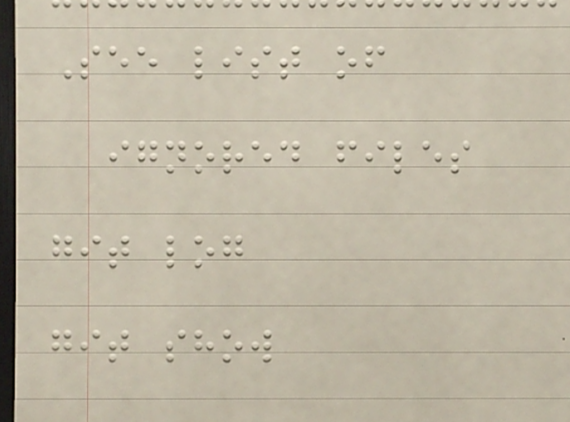See list of
ignored files
git log
git show
